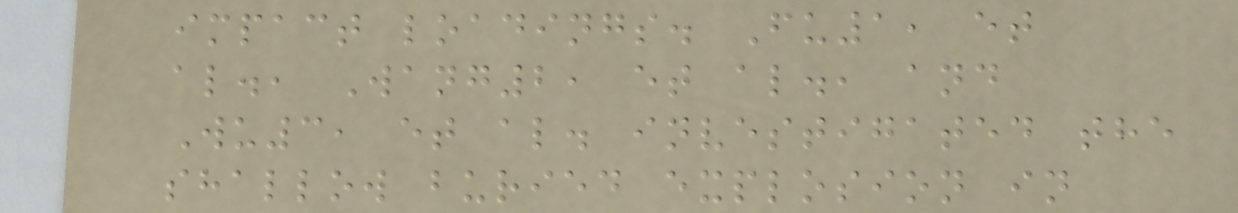impact loadings. Fu1, et
al., Wang2, et al., and
Wu3, et al. investigated the
shallow buried explosion in
